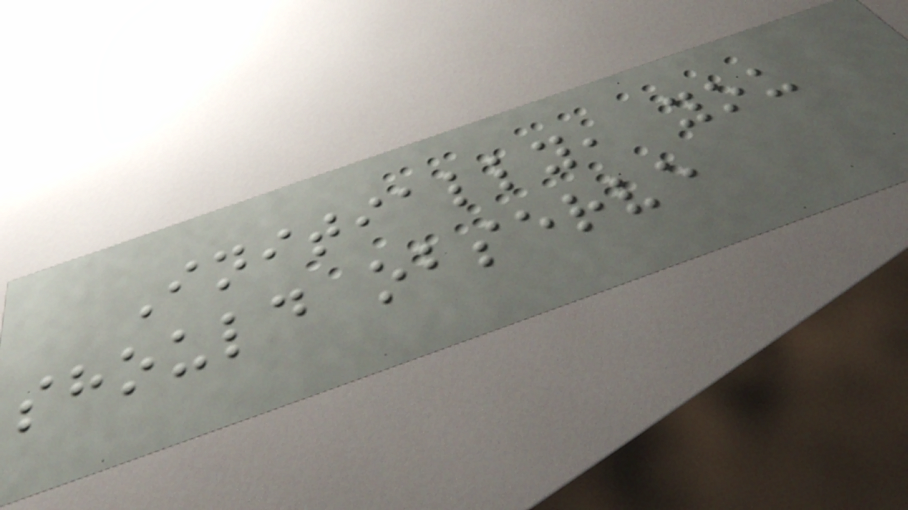Initially, you
should observe
